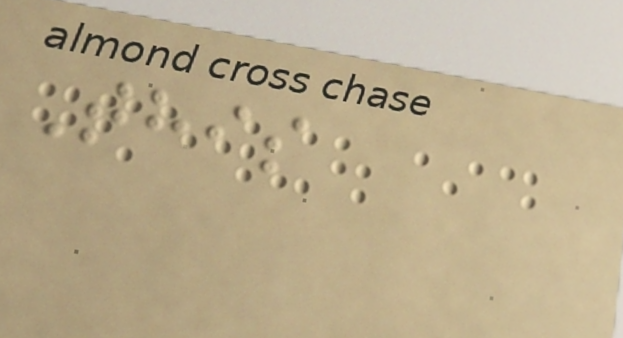This
